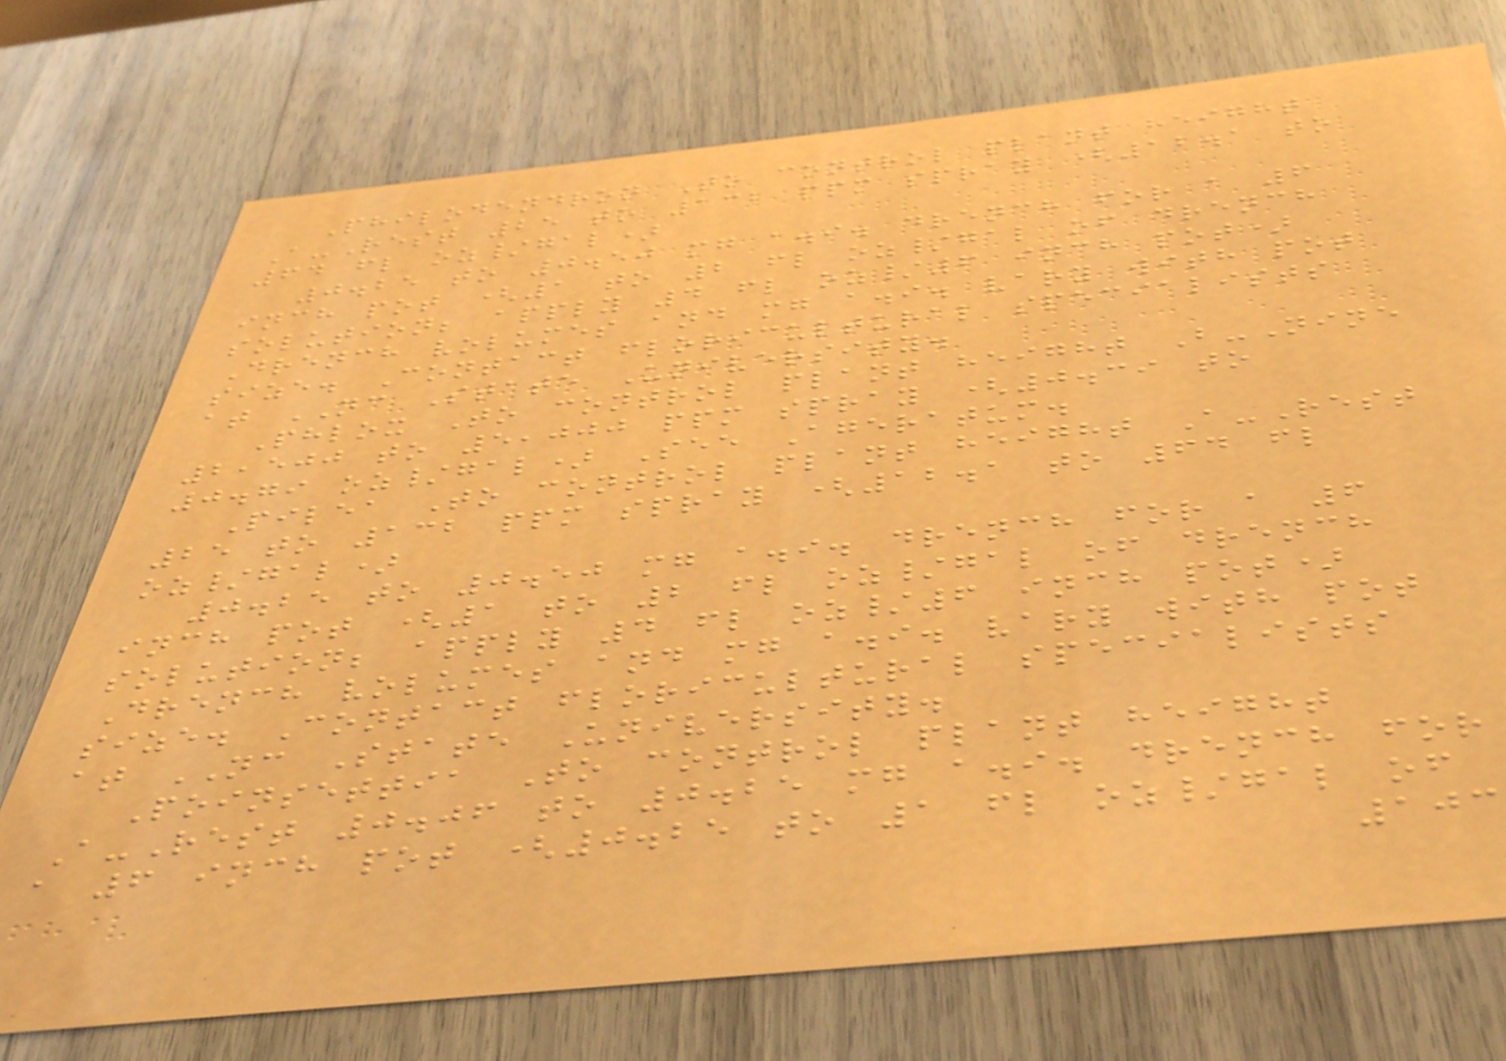Philodendron To control plant height
A-Rest 25 to 132 ppm spray (12.1 to
64 fl oz/gal)
0.25 to 0.50 mg a.i. drench for a 6
inch pot (1 to 2 fl oz/gal of drench
solution; apply 4 fl oz/6 inch pot)
Drench volumes and mg a.i. vary with pot
size. Contact floricultural specialists
at NC State University.
Phlox To control plant height B-Nine
2,500 to 5,000 ppm spray (0.39 to
0.79 oz/gal) See Ageratum.
Pilea To control plant height A-Rest
25 to 132 ppm spray (12.1 to 64 fl
oz/gal)
0.25 to 0.50 mg a.i. drench for a 6
inch pot (1 to 2 fl oz/gal of drench
solution; apply 4 fl oz/6 inch pot)
Drench volumes and mg a.i. vary with pot
size. Contact floricultural specialists
at NC State University.
Poinsettia To control plant height
A-Rest 0.06 to 0.25 mg a.i. drench for
a 6 inch pot (0.25 to 1 fl oz/gal of
103
